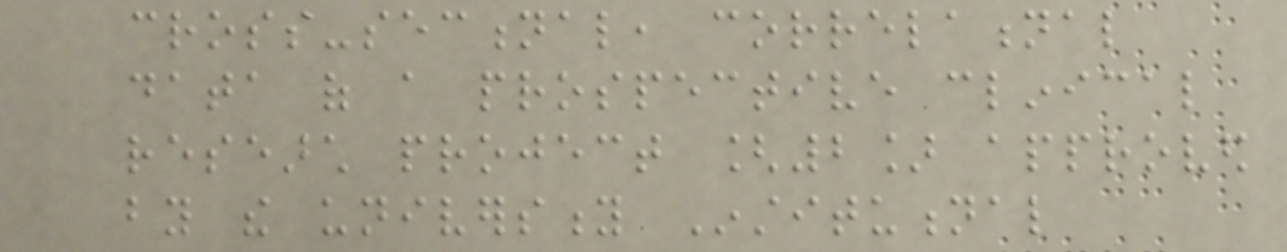cross-sectional, correlational
data of a prospective clinical
research project [2] approved
by the university Institutional
